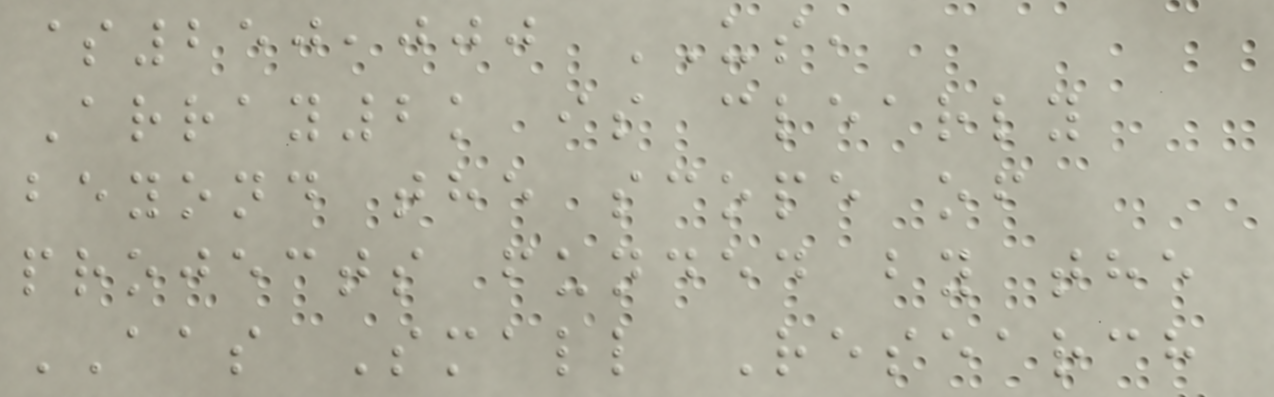$250,000 US,
Array2k is clearly
beyond the scope of
projects funded by the
AAS Small Research
